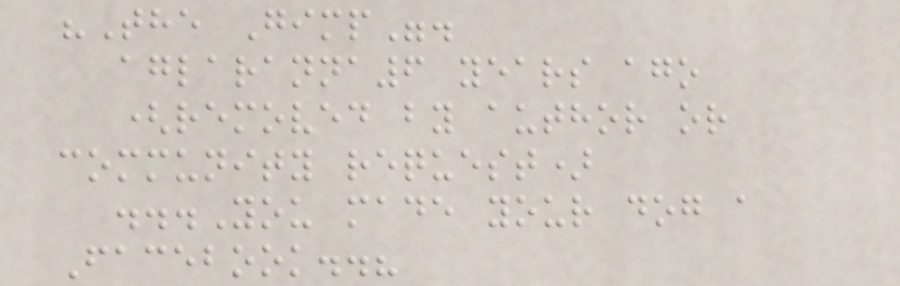"The Gimp".
aglaranna6 years ago
(removed by author or
community request)
...You made your dog a
Facebook..?
